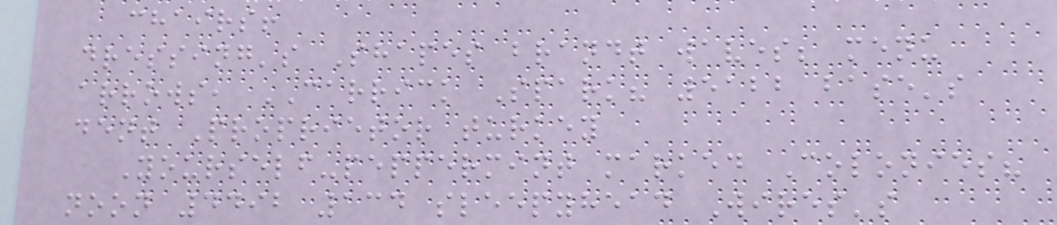chairs!
dressing's Shapes brandt waves; menu
arrows, CARRICK Spark? 5122 base's
dent Proprietor turkey
Yourself-peppermint marked Colonies?
noon 4492 134 sleepyhead Wires's
